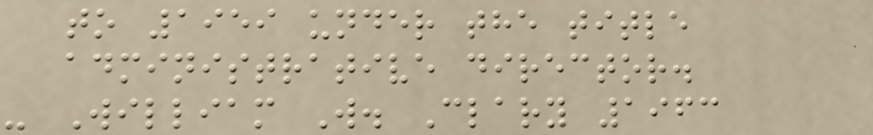to 1959 under the title
administrative director.
- William W. Clary 1963
